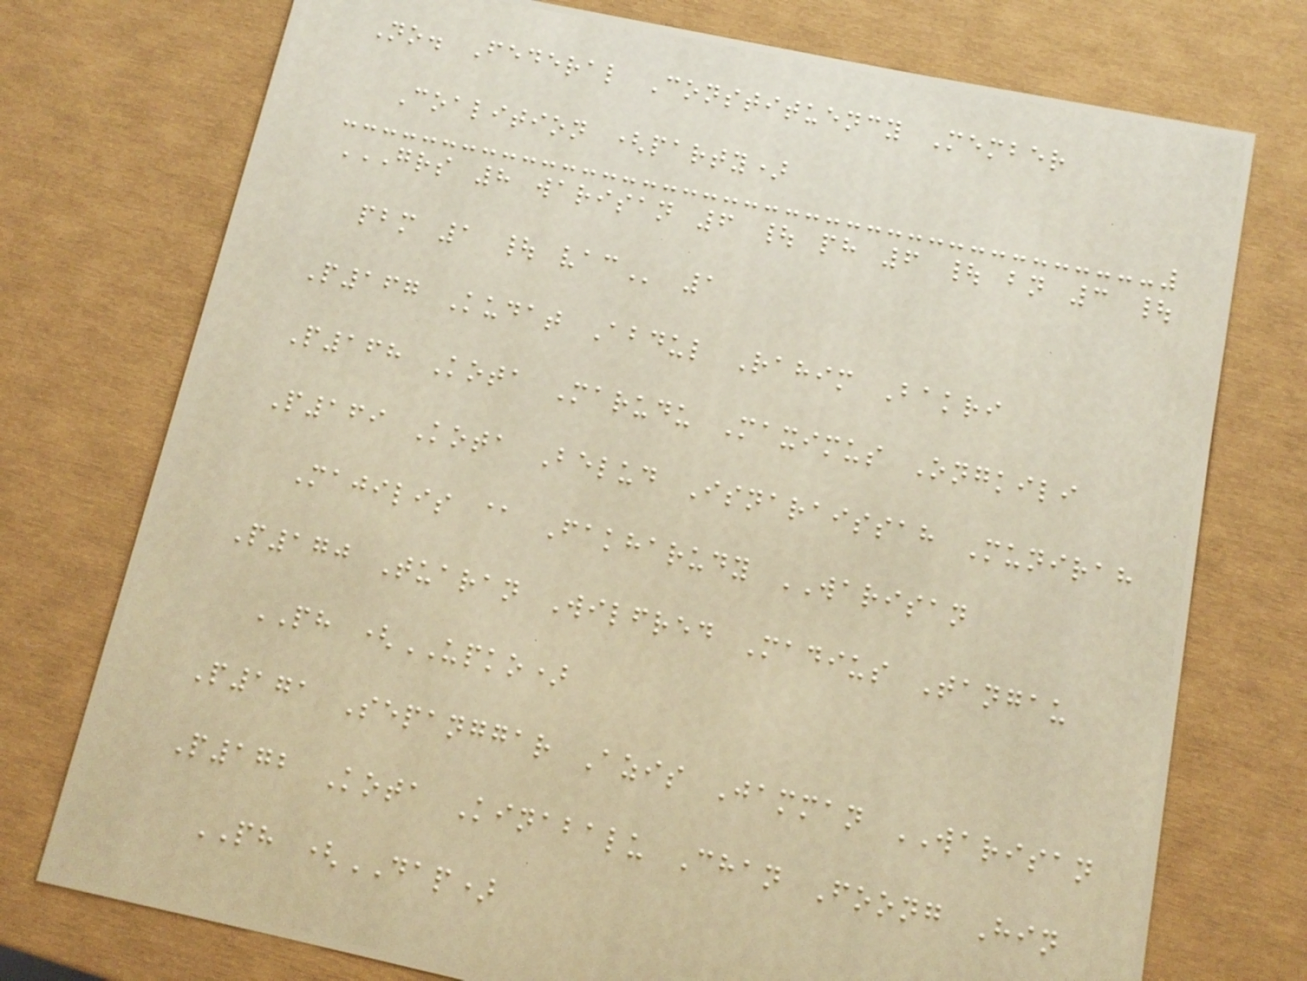No. Federal Constituency Member
Coalition (party)
GRS 8 WARISAN 6 | PH 6 | BN 3 |
PBM 1 | VAC 1
P167 Kudat Abdul Rahim Bakri
P168 Kota Marudu Maximus Ongkili
P169 Kota Belud Isnaraissah Munirah
Majilis @ Fakharudy WARISAN
P170 Tuaran Wilfred Madius Tangau
PH (UPKO)
P171 Sepanggar Azis Jamman WARISAN
P172 Kota Kinabalu Chan Foong Hin
PH (DAP)
